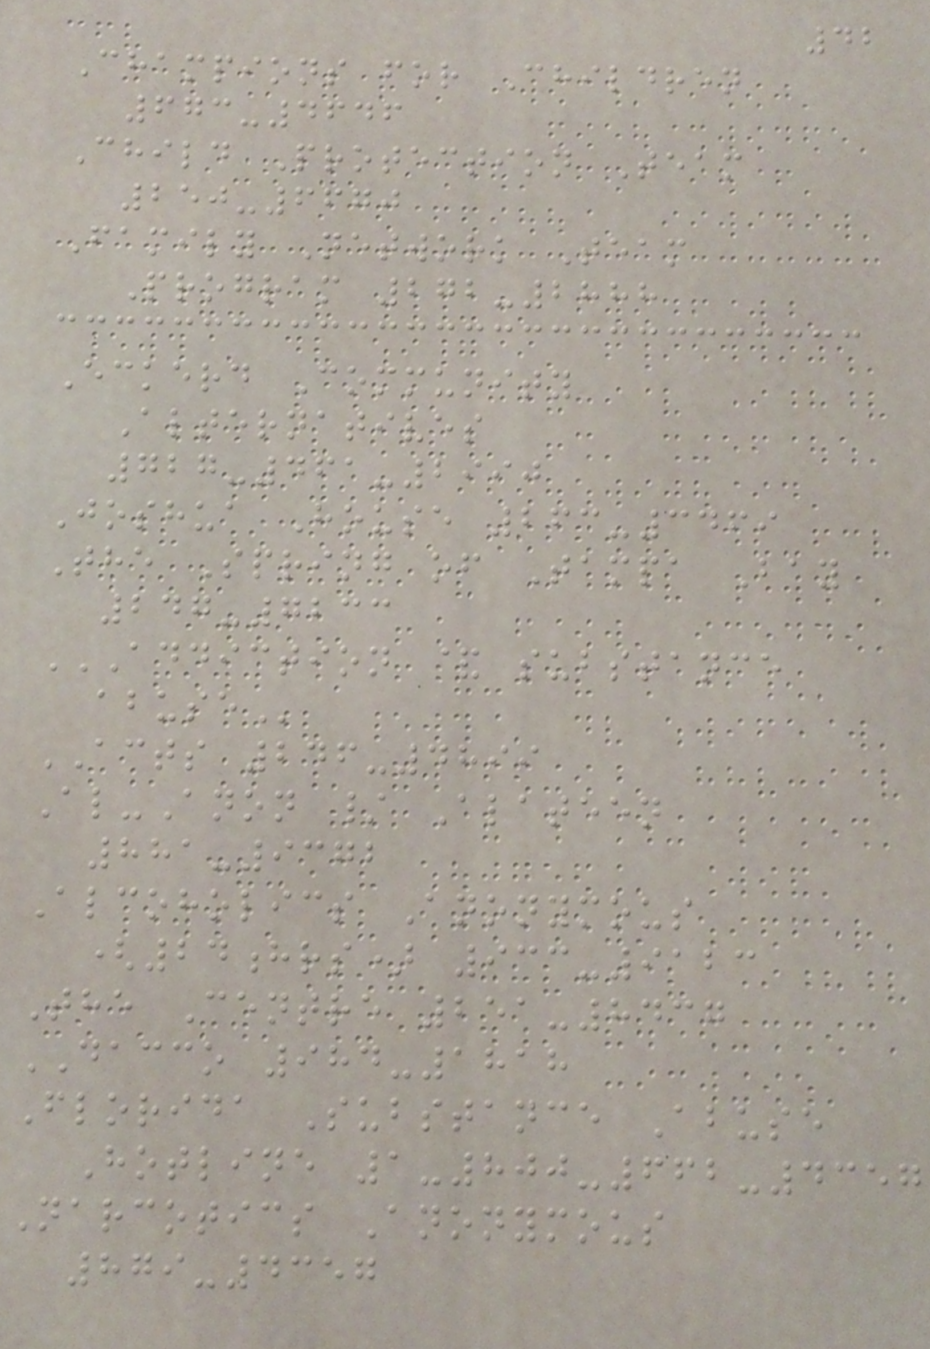42
Champions for Children
673-4646
Child Protection Team
250-6670
Family Network Team
Program 272-2888
Eckerd Community
Alternatives
727-461-2990
Joshua House 263-3469
The Spring of Tampa Bay
247-7233
ADDICTION & SUBSTANCE
ABUSE
ACTS 246-4899
Al-Anon / Alateen
881-9372
Alcoholics Anonymous
(24hrs) 933-9123
The Centre 251-8437
DACCO 984-1818
Florida Substance Abuse
Hotline 1-800-662-4357
Narcotics Anonymous
879-4357
